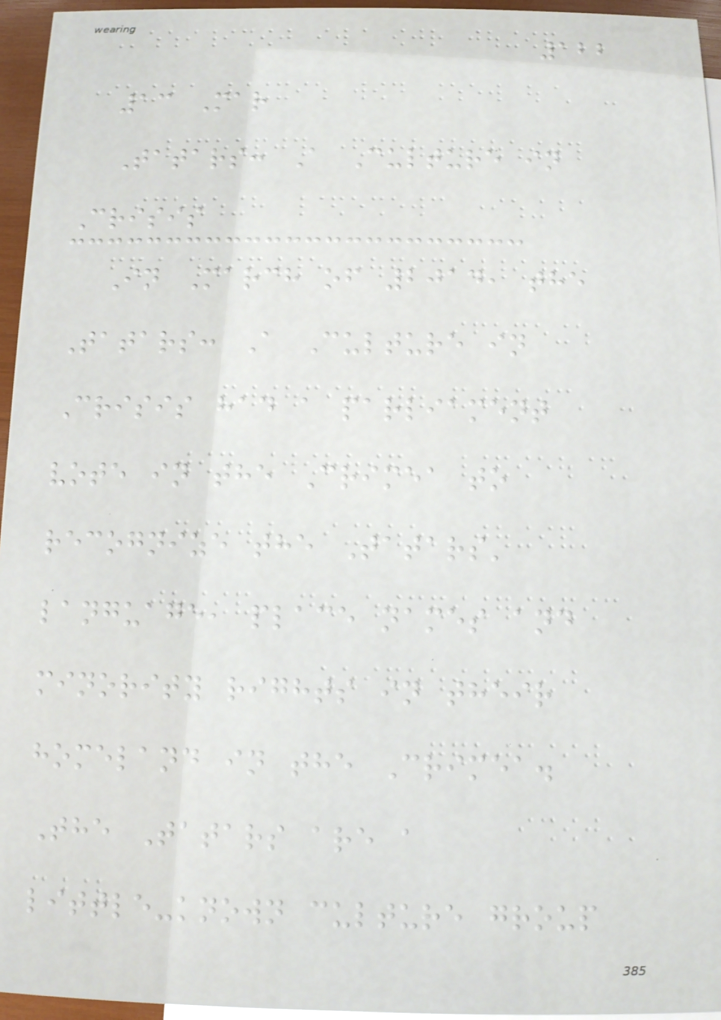122
13 Mar
Tatars: A Culture in
Crisis
In March of 2014, the
Tatars: A Culture in
Crisis had a parliament
vote in the Crimea to
recognize the Tatars'
language, place names and
minority rights in their
homeland in the Crimea.
The Tatars are a
little-known culture group
